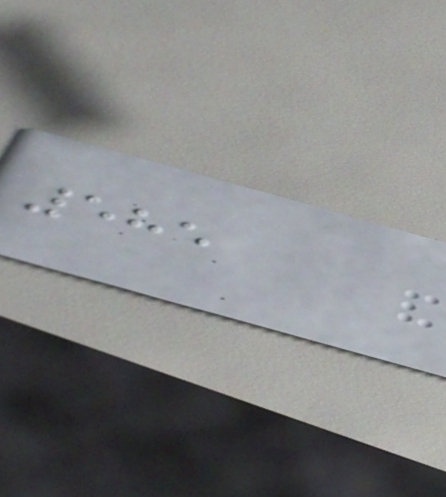585
